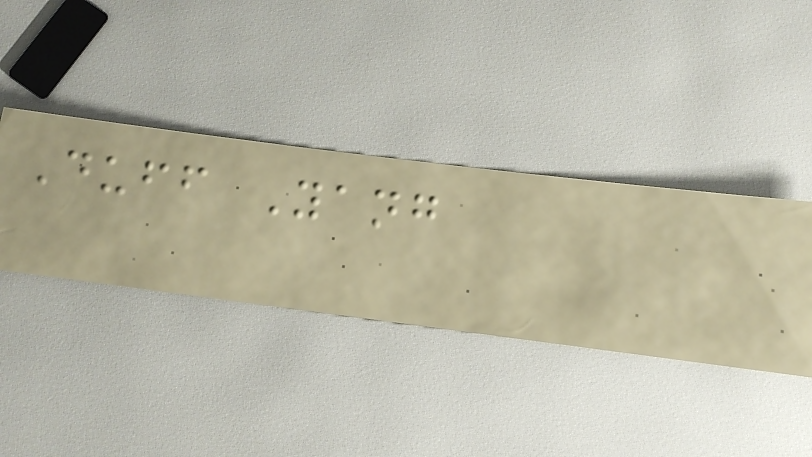Duff Yang
